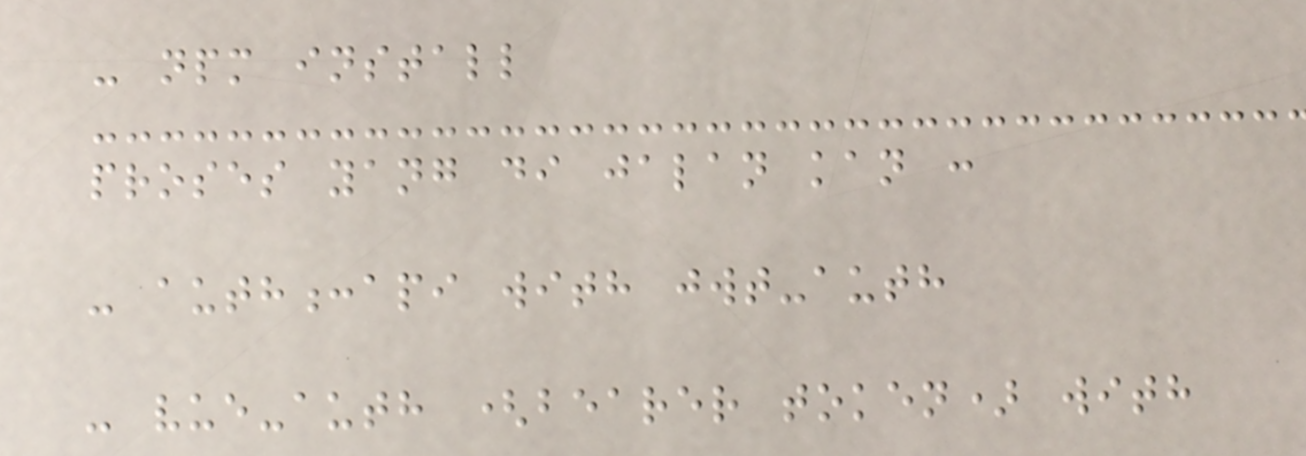- npm install
proses yang di jalan kan :
- auth:api with jwt-auth
- vue-auth (bearer token) with
